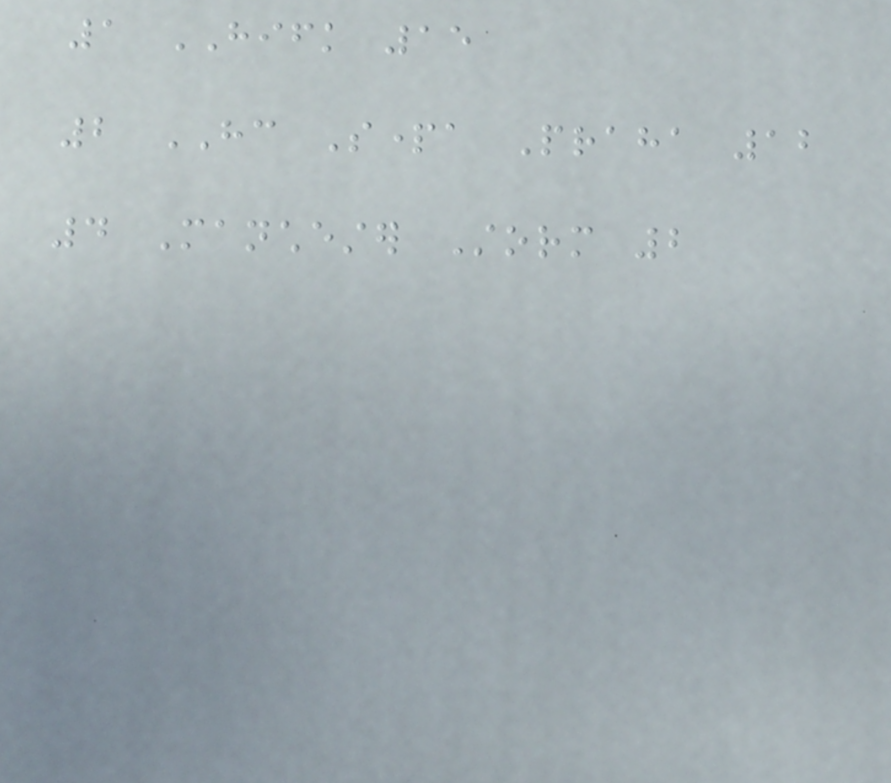1 HIFK 15
2 HC Sparta Praha 12
4 Manchester Storm 2
